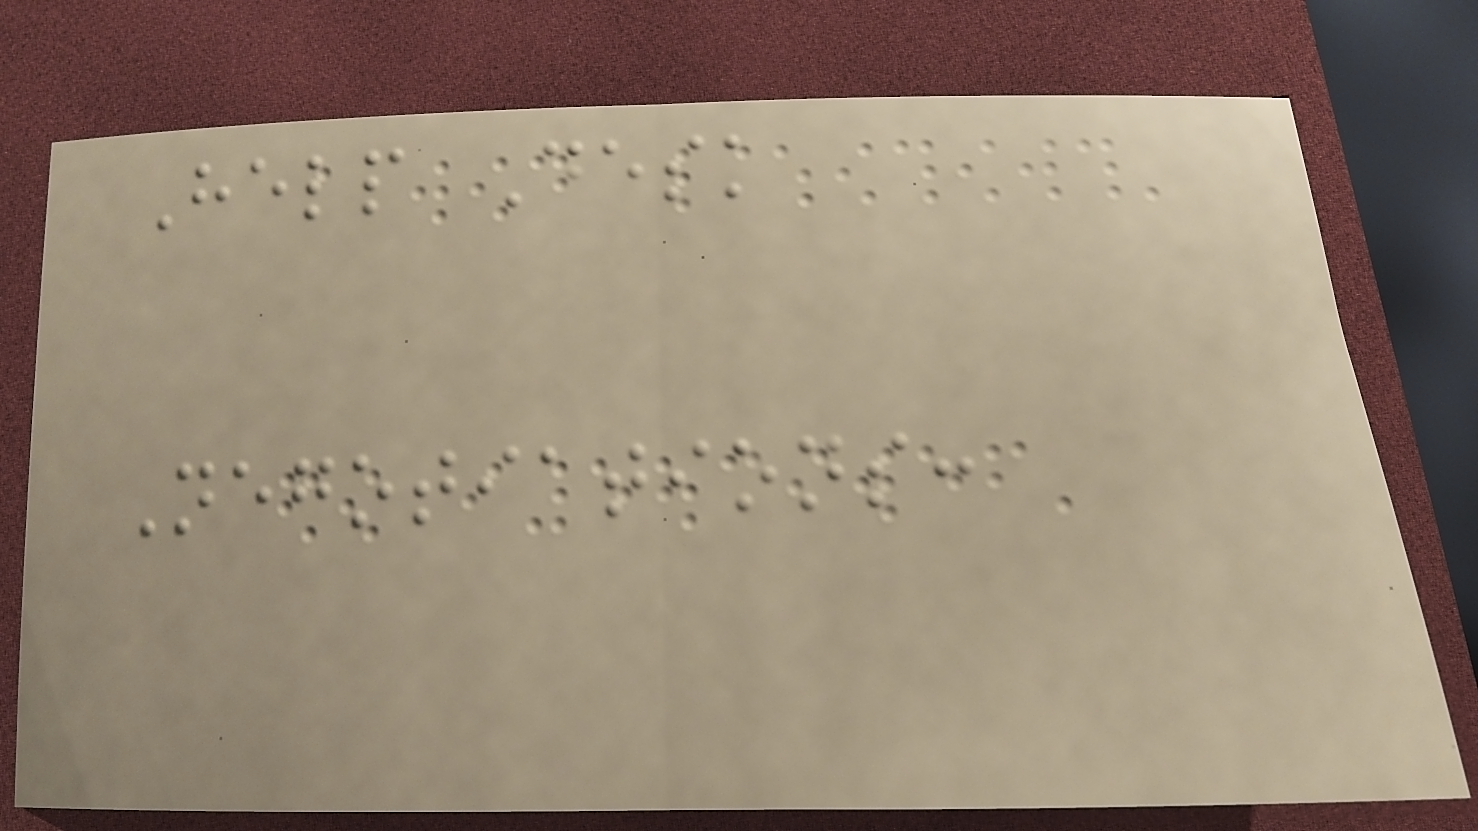Help Desk
Negotiations:
